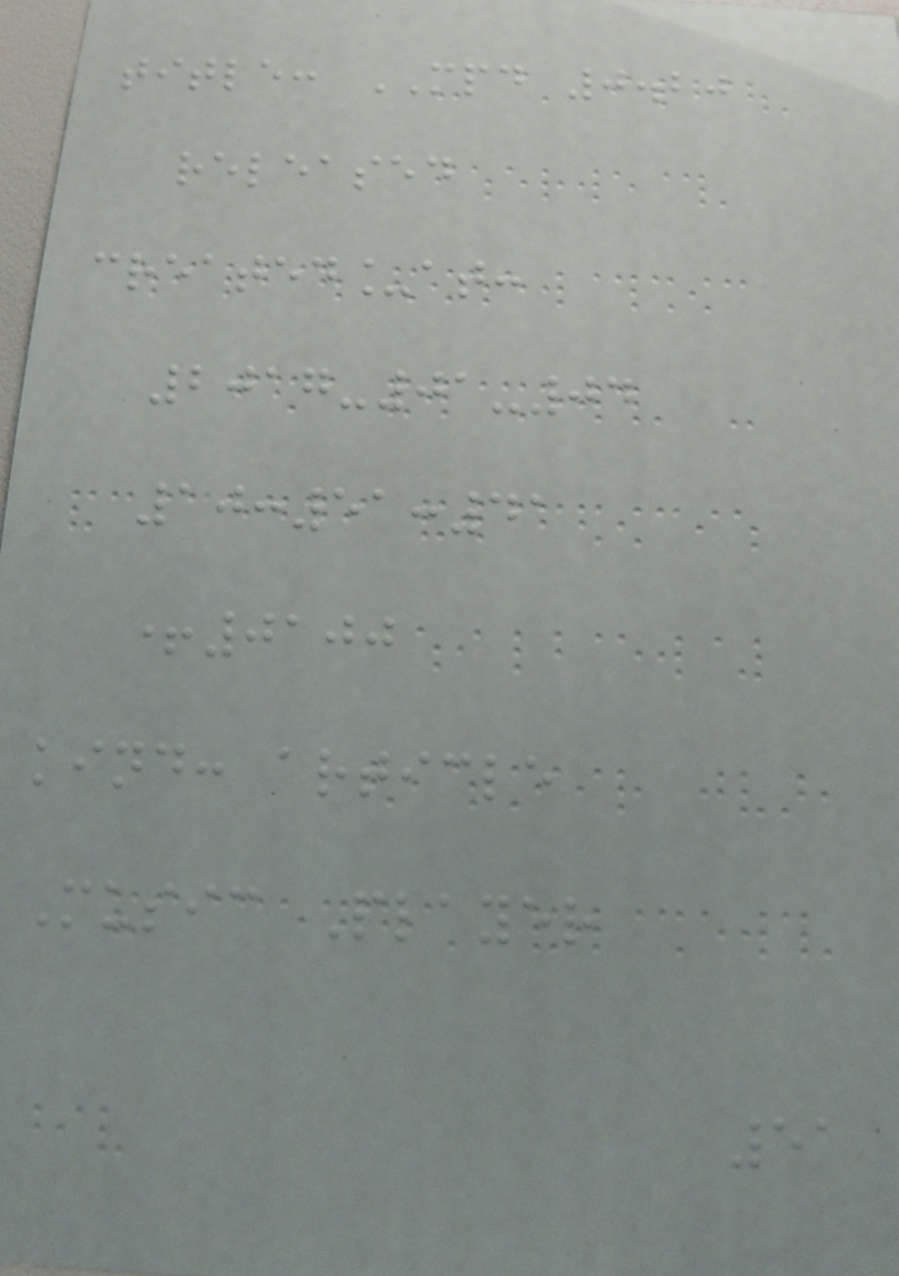title: MPD 0.20
released
created_at:
2017-01-04
10:51:41
+0100
kind: article
Music Player
51
